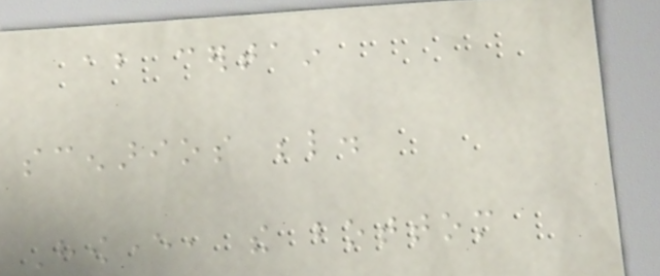about certain
scenarios below.
However, the bottom
